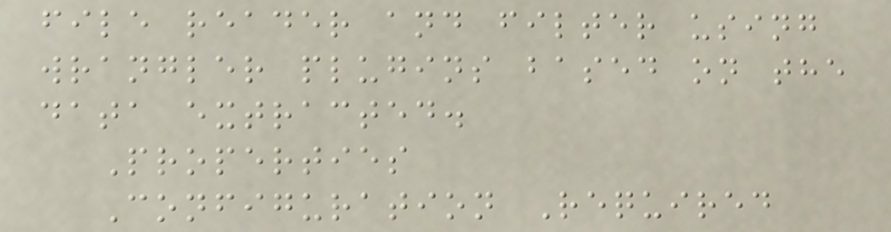file reader and filter using
wrangler plugins based on the
data extracted.
Properties
Configuration Required
